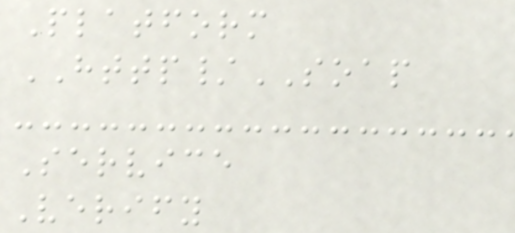Platform
HTTP/SOAP
Service
Verify
